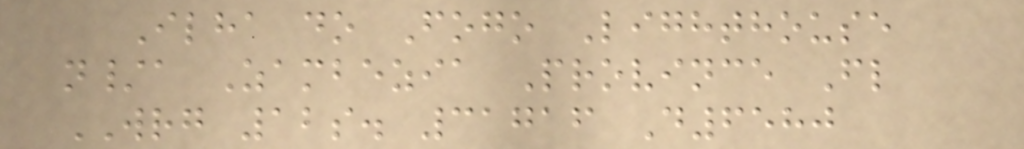Ilha do Fogo Lighthouse
n/a Zambezia Province Fl
WRG 12s. 31716 D6580
